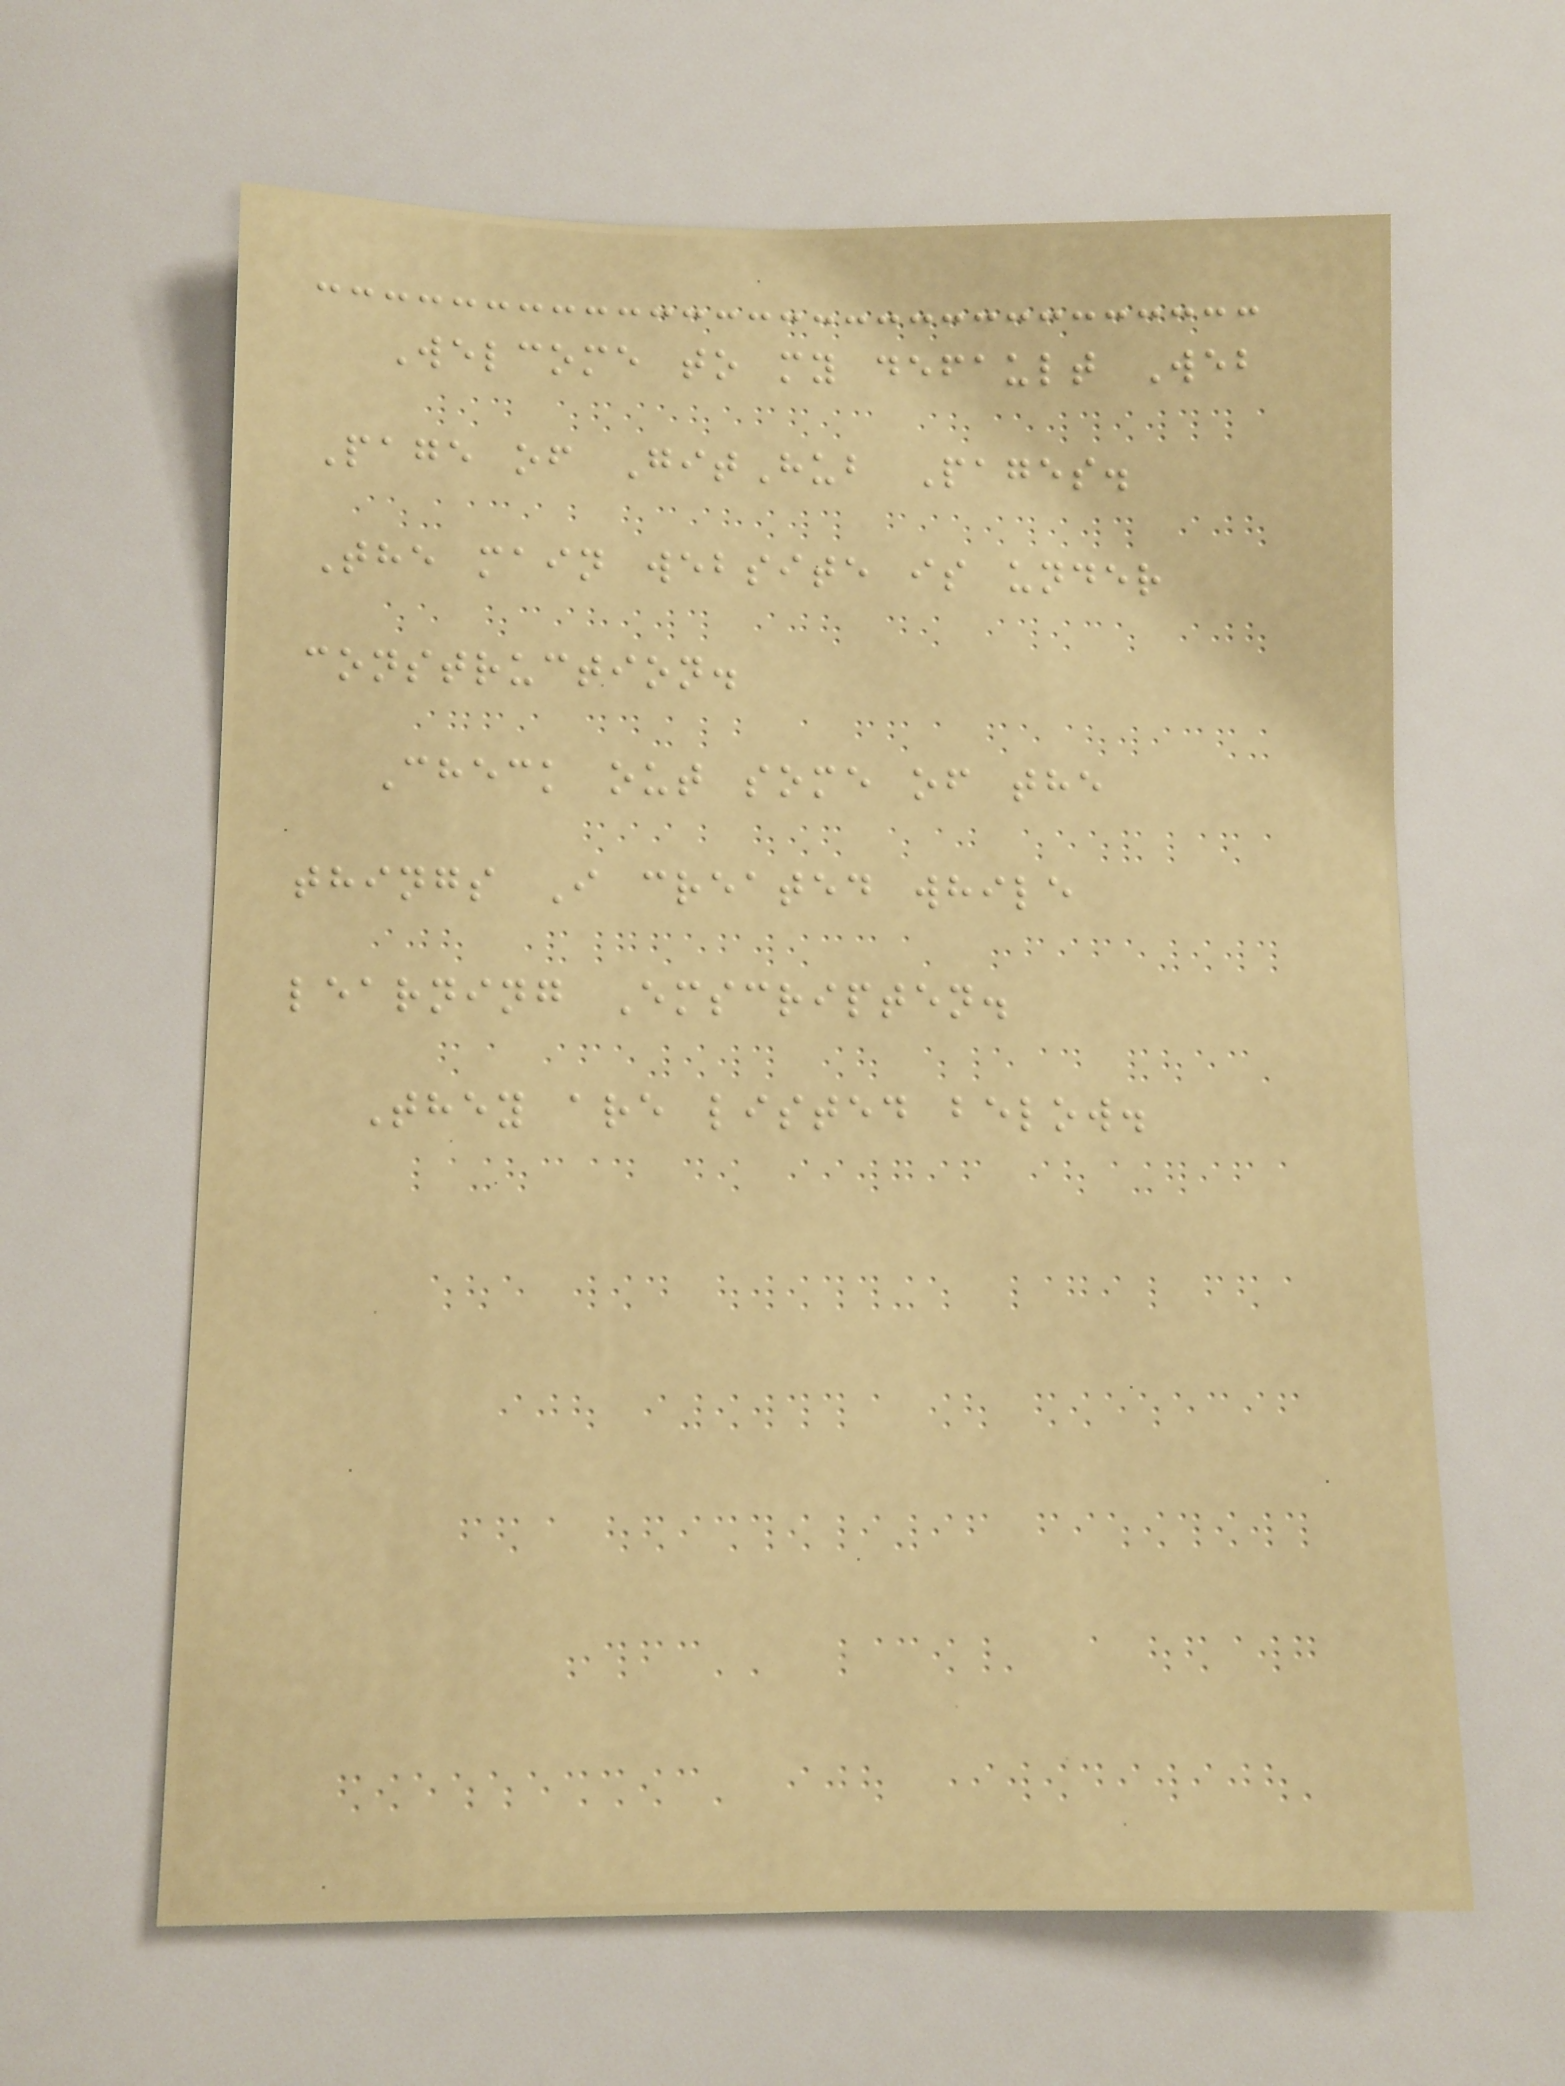Welcome to my default Web
Page of GitHub Pages.
The main website is under
construction.
Check out some of the
things I created while
learning Emscripten.
They are listed below.
